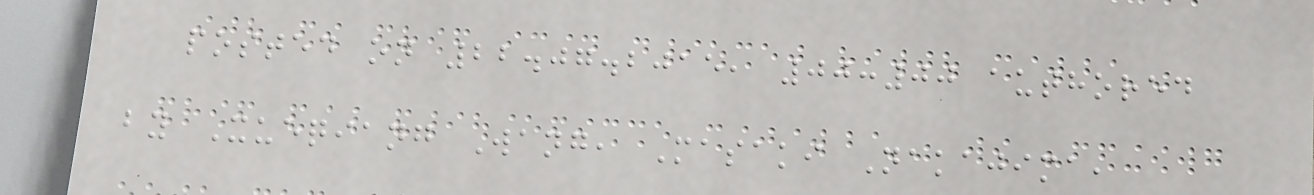posted on 22.07.2015, 00:00 authored
by Xueqiang Wang, Masaki Nakajima,
